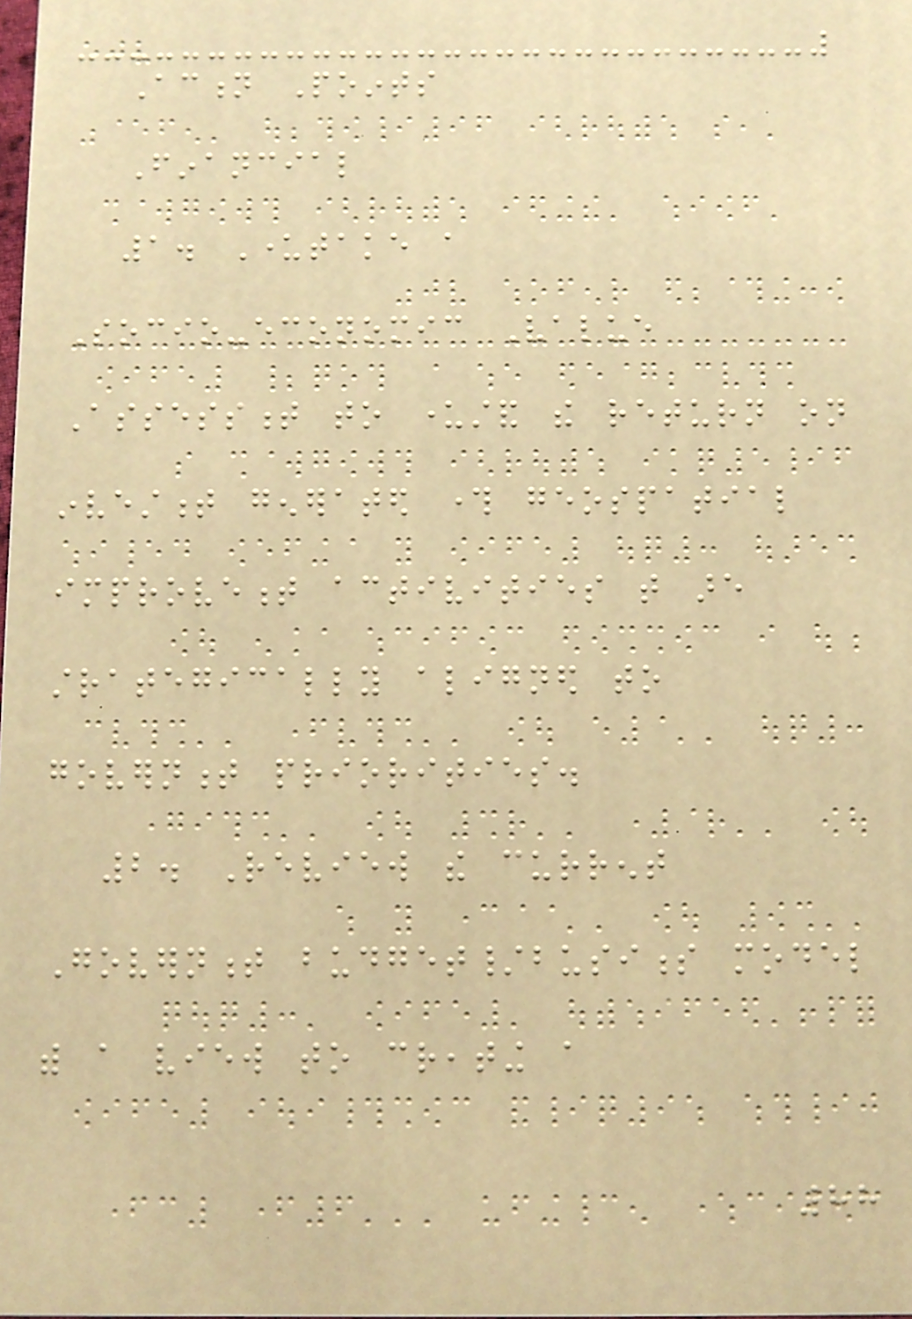Action Points
Financial
1. Undertake a
Socio-economic Value
Assessment to understand the return on
investment generated through geospatial
improvement activities that are
strategically aligned to
government priorities.
2. Review the current
Government budget/business model
with a view to creating a
88
